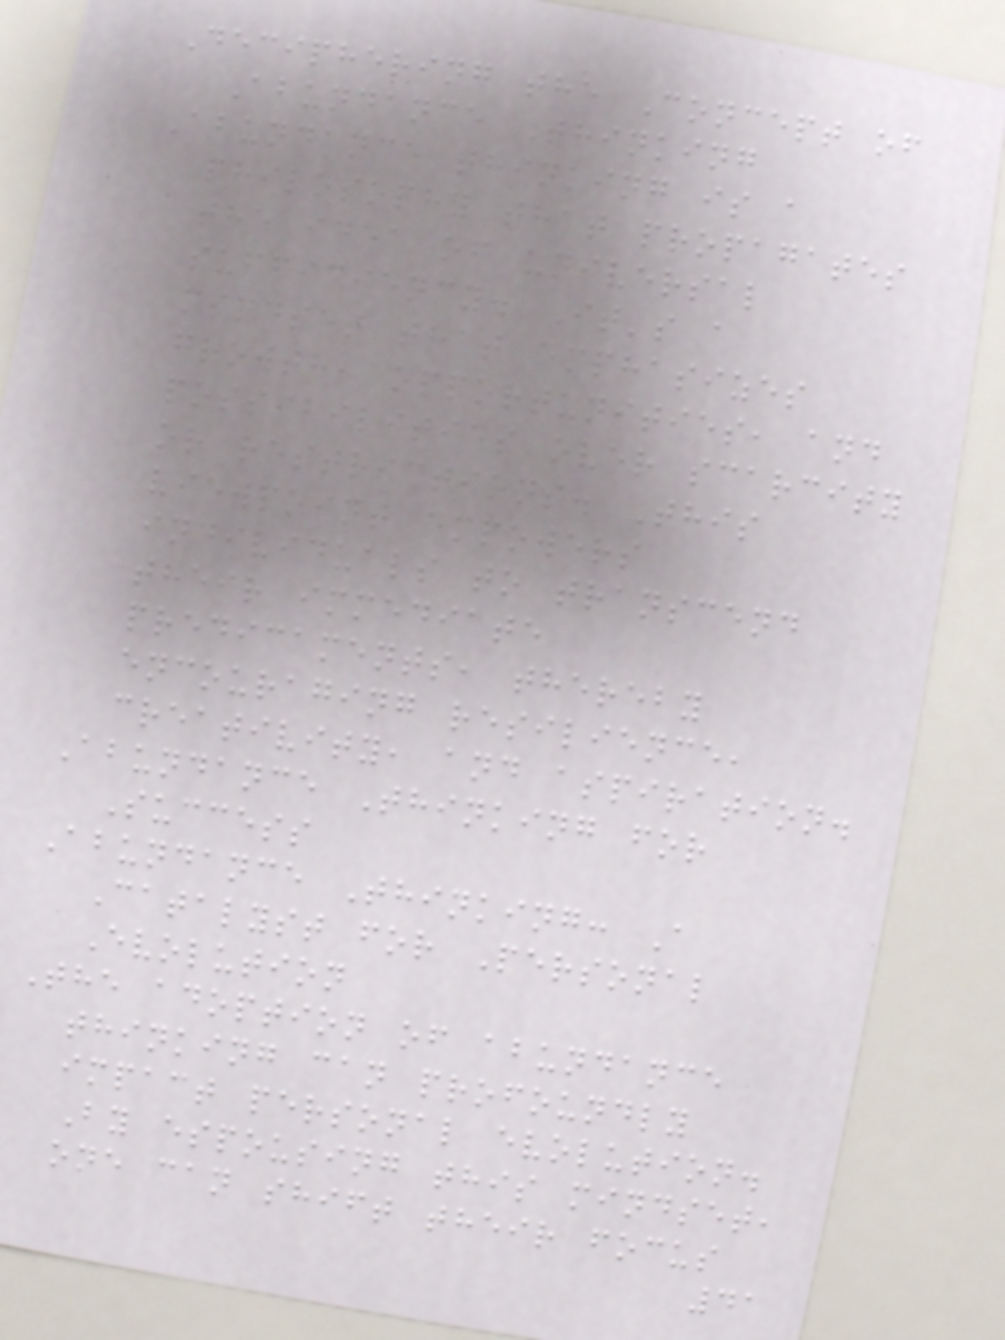Deciphering the Concept of
Abundance Thinking
Abundance thinking is a
philosophy that propagates
the idea of universal
sufficiency. It's a
mindset that emphasizes
growth, opportunities, and
possibilities over scarcity
or restrictions. This
viewpoint empowers
individuals to transcend
their immediate
predicaments, thereby
encouraging resilience,
creativity, and aspiration.
Abundance Thinking for
Success
Abundance Thinking: A
Catalyst for Personal
Evolution
The adoption of abundance
thinking can profoundly
impact personal evolution.
By espousing this mindset,
one can shift their focus
41
